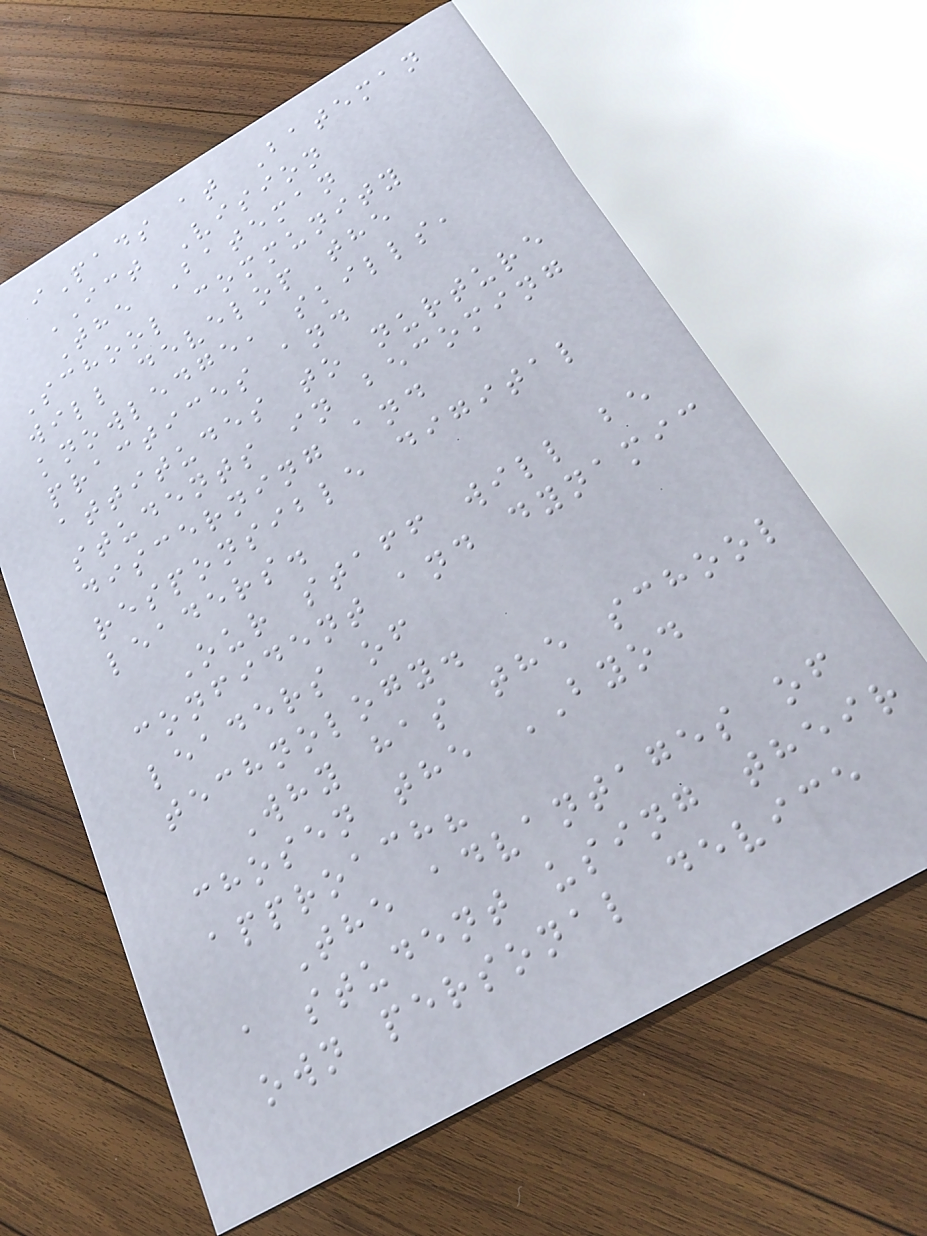iPads at Bateman
ICT Vision
The Bateman
School community
will develop the
knowledge, skills,
practices and
attitudes to nurture
students in becoming
discerning and
responsible digital
leaders.
Our staff will be
confident and dynamic
leaders of
technology.
Why has the school
chosen the BYOD
approach?
The advantages of
a student using their
own personal device
